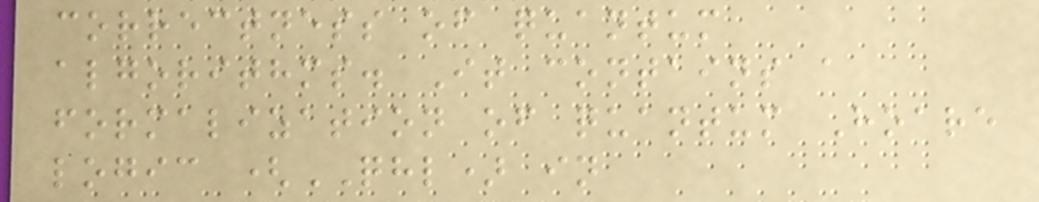correctness of quantum
algorithms. It contains a
formalization of quantum Hoare
logic (QHL) in
